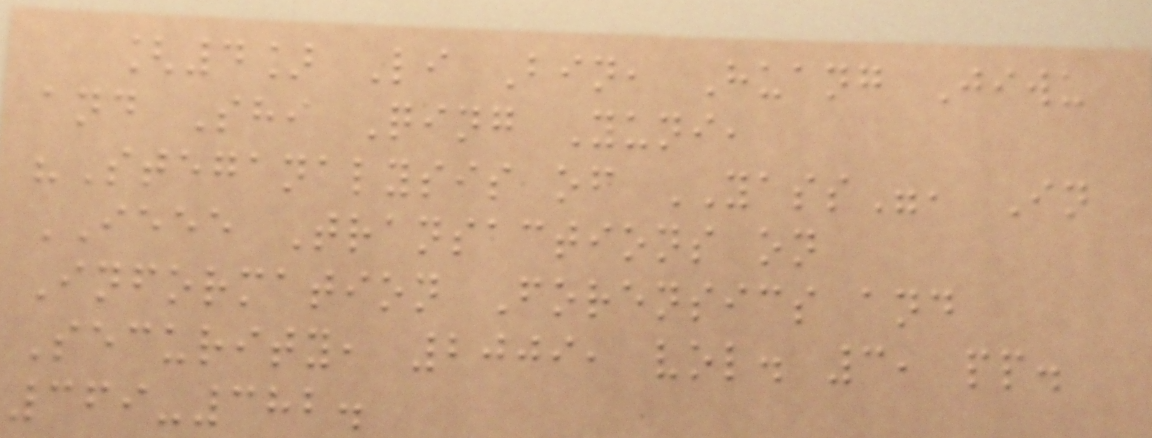[4] Li Bin, Huang Jiwu
and Shi Qing Yuni,
"Steganalysis of YASS", In
IEEE Transactions on
Information Forensics and
Security, 2009, vol. 3, pp.
369-382.
